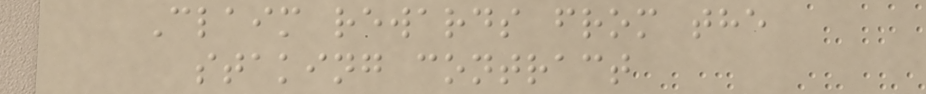Claim rewards from the
staking contract
